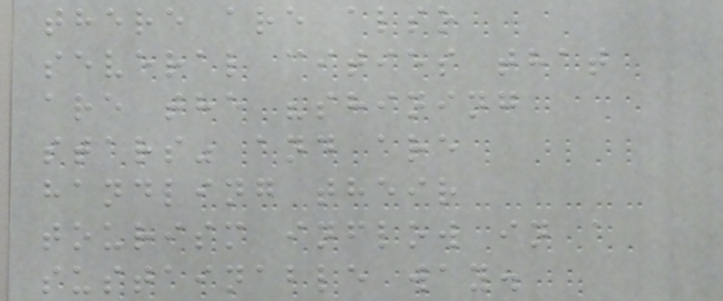there are also
several cities that
are the "shining
stars" and are
handling their
tourism inflow in a
sustainable way.
